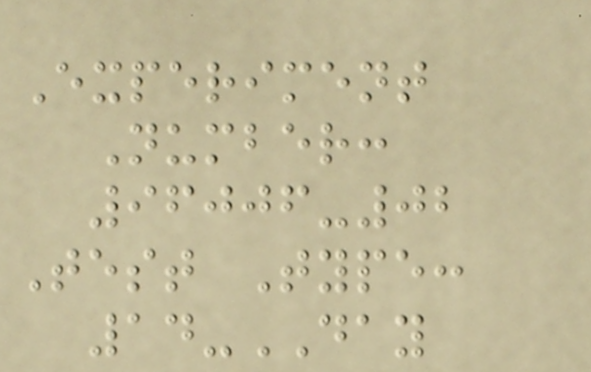Experiment
Number:
96006-02
Test Type:
14-DAY
